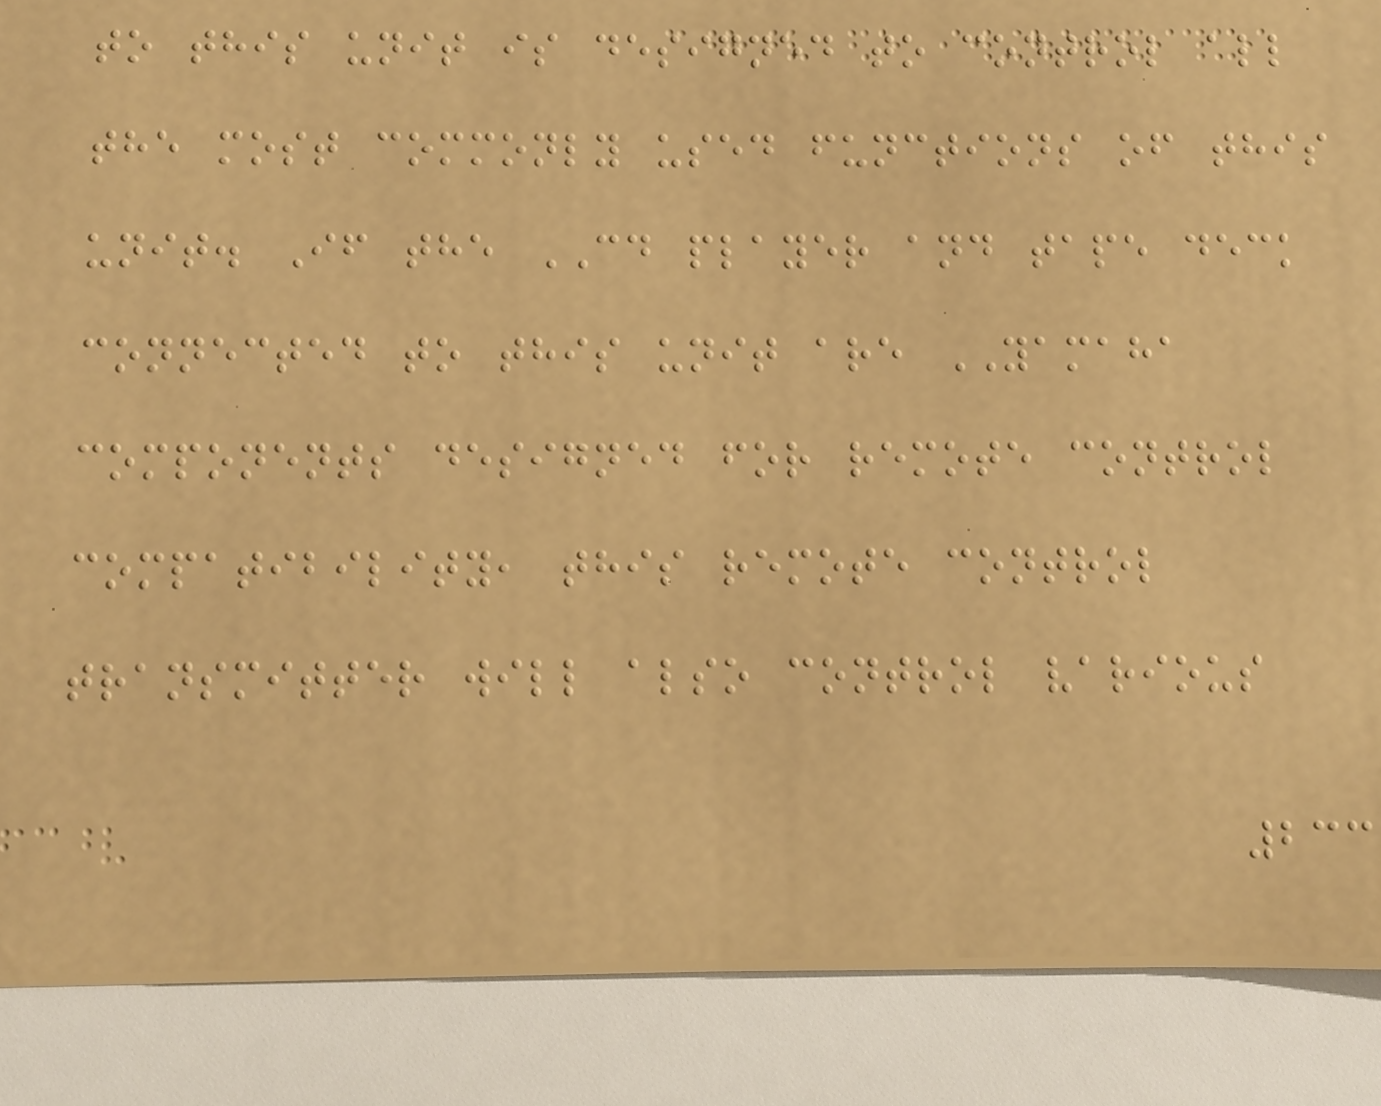to this unit is designed to control all
the most commonly used functions of this
unit. If the CD player and tape deck
connected to this unit are YAMAHA
components designed for remote control
compatibility, this remote control
transmitter will also control various
233
